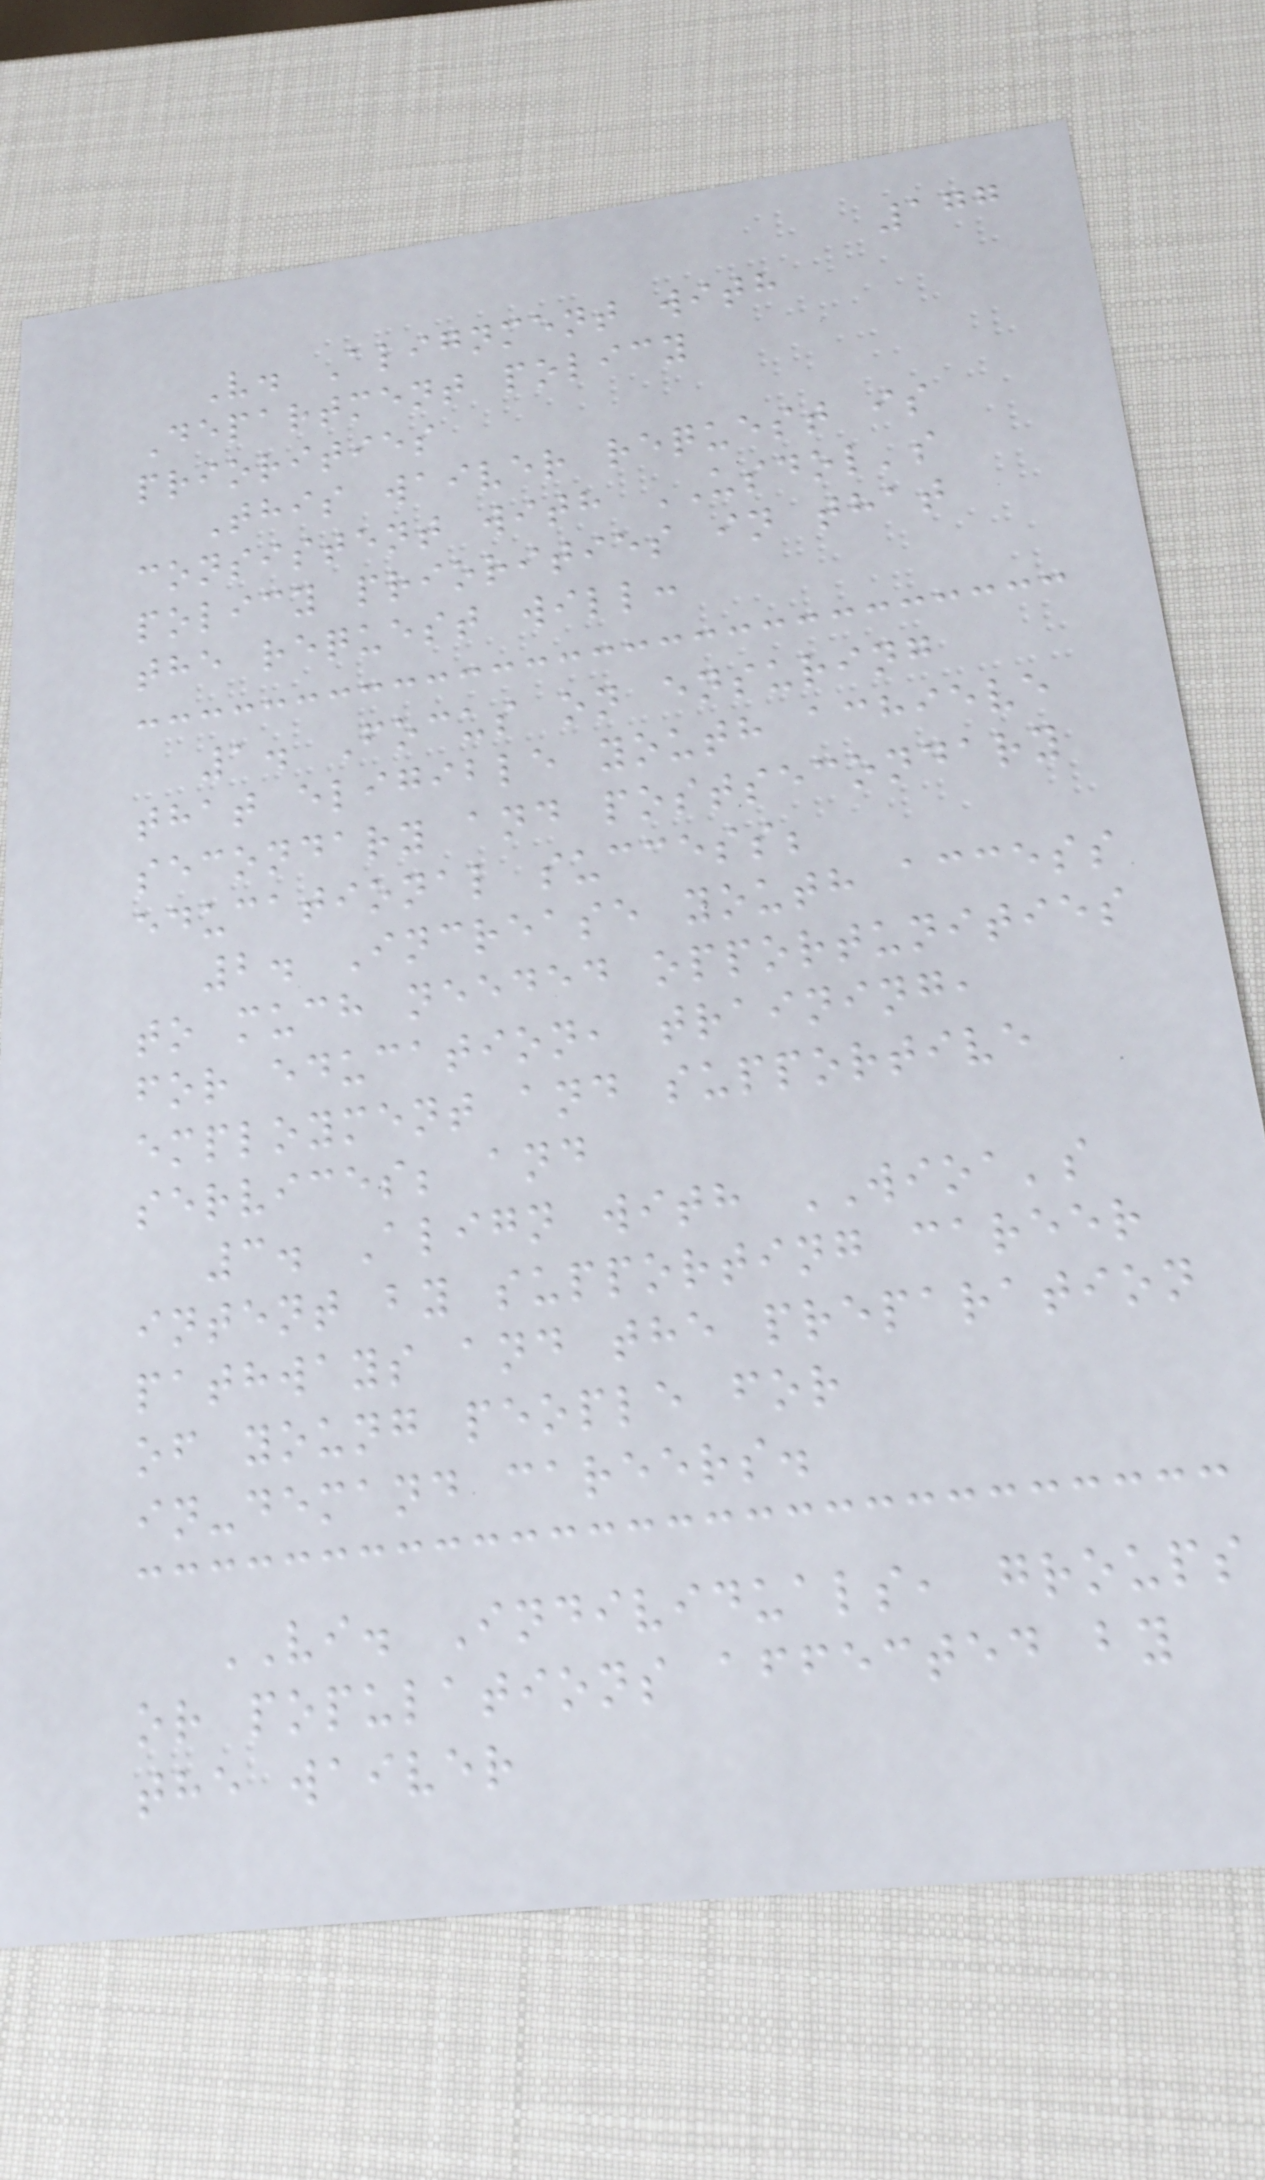177
V. Alignment with
Department policy
priorities
This waiver request is
consistent with USDOL's
policy priorities in that
the request will:
1. Focus on ensuring
that eligible youth achieve
secondary and postsecondary
educational success;
2. Increase youth access
to much needed opportunities
for education, training,
employment and supportive
services; and
3. Align with WIOA's
intent by supporting career
pathways and the preparation
of young people for
in-demand careers.
VI. Individuals, groups
or populations affected by
the waiver
